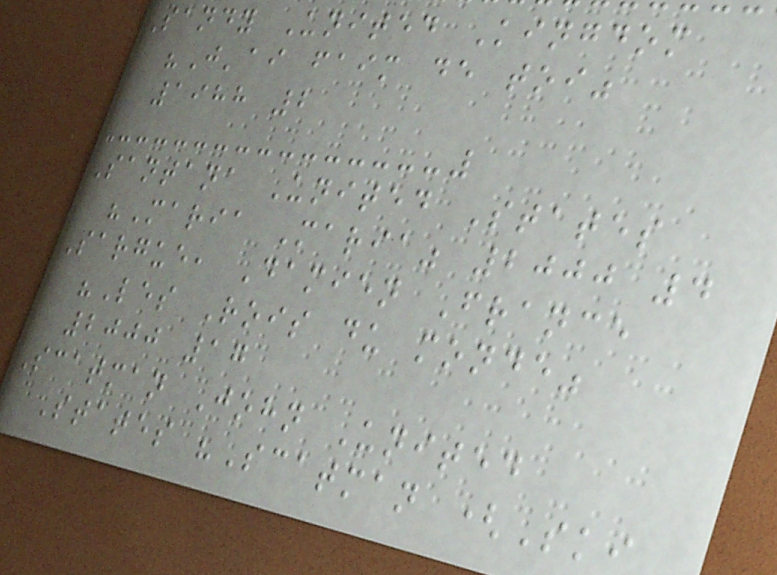Sandy United Kingdom
"J'ai faim de toi"
1988 2
Santana United States
"Maria Maria" 2000 4
Sargue, Damien France
"Les Rois du monde"
2000 17
Scatman John United
States "Scatman (Ski
